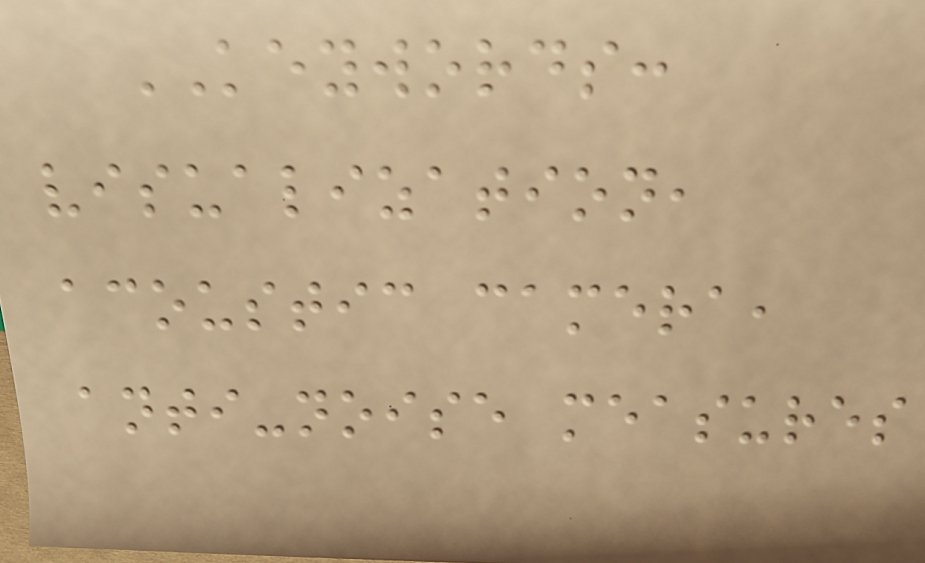KEYWORDS:
visualization,
acoustic camera,
anti-noise measures
